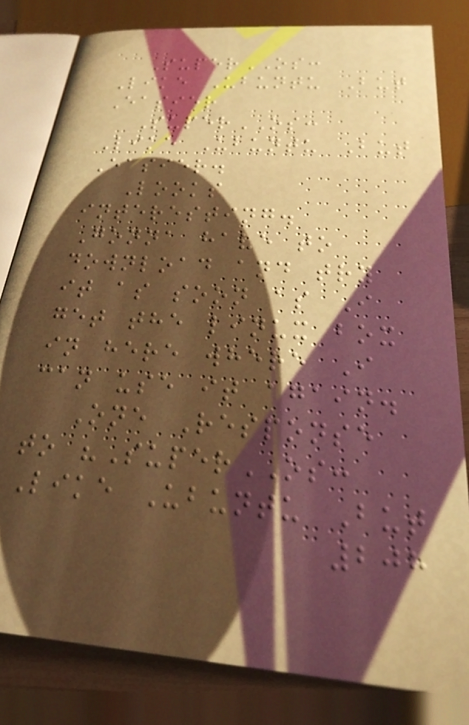SuperOS:
Like Ubuntu But
Easier
SuperOS:
Like Ubuntu But
Easier.
Looks
interesting.
Gonna have to
download and try
it as soon as I
get the linux box
in here where I
can use it again.
One Response
to "SuperOS:
Like Ubuntu But
208
